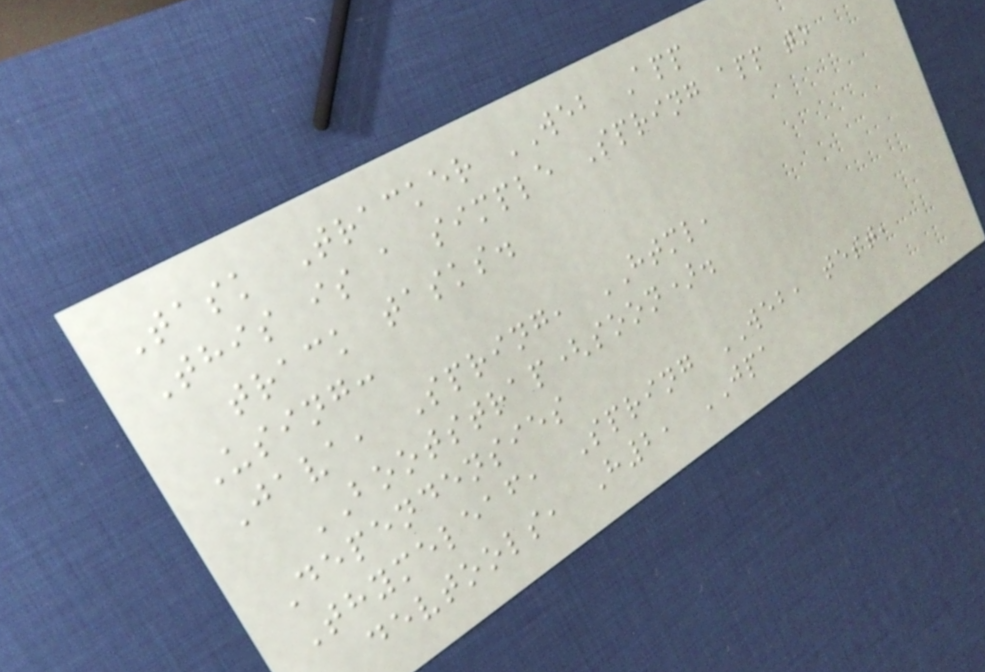Task Tracker WEB App
This is a simple Spring app to
track tasks.
Using:
Java, Spring, HTML,
BOOTSTRAP(soon).
Dependensies
Thymeleaf, Spring WEB, test,
devtools, H2, JPA
